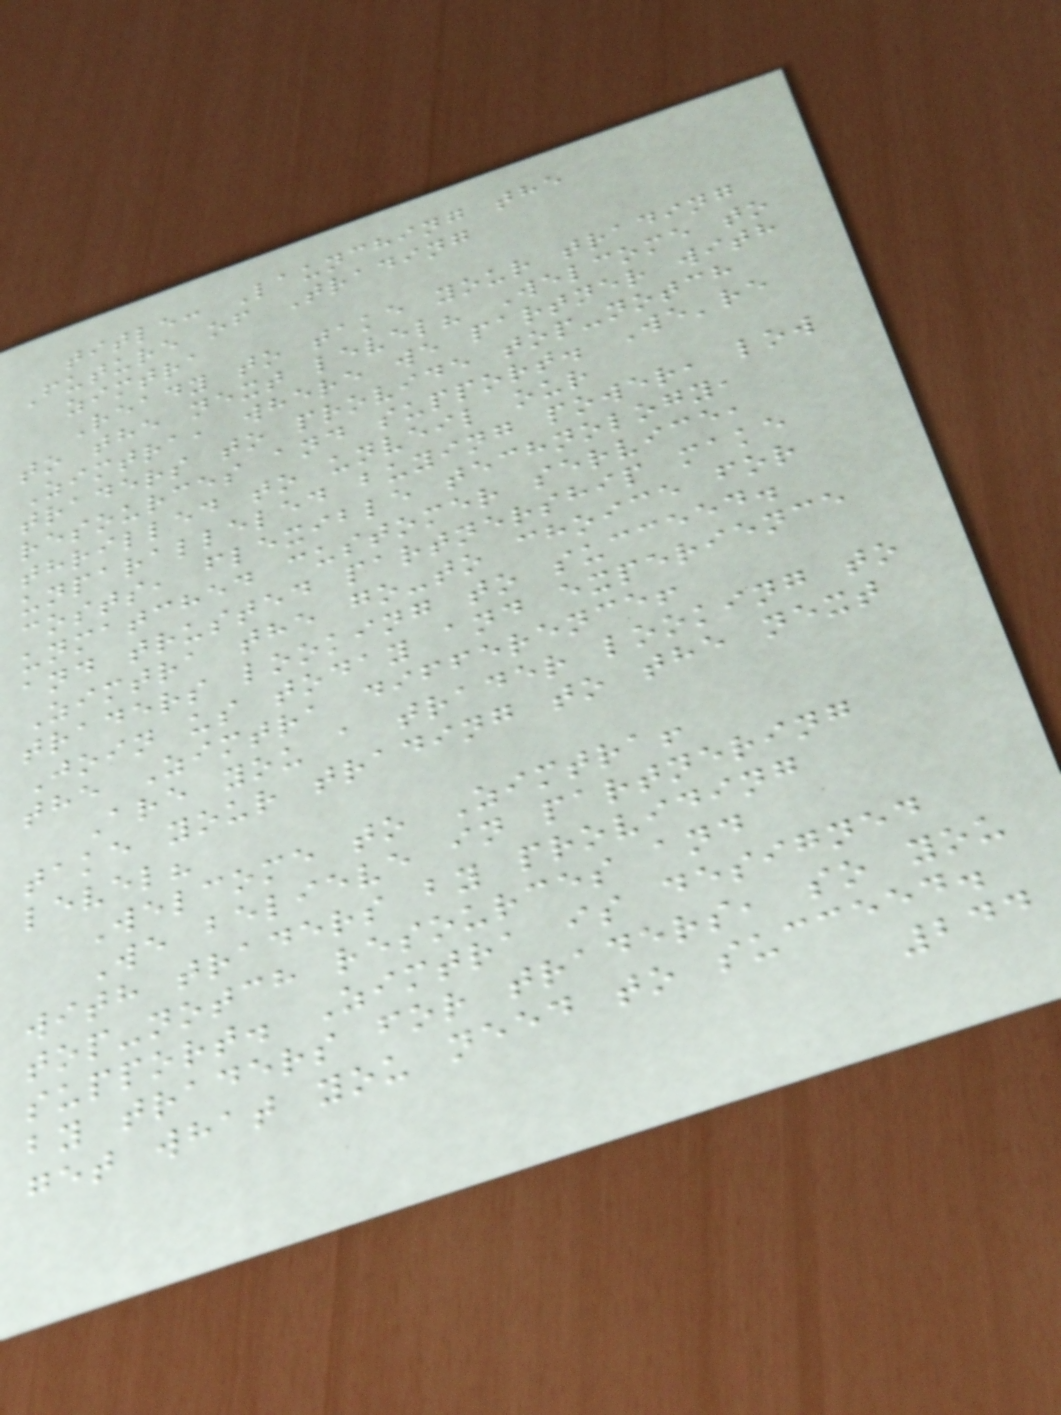title: Launching the
Future of Trading
zimtra
Ready to take your trading
to the next level? Welcome to
Zimtra, where we partner with
traders to provide top-notch
resources and support. We're
thrilled to unveil our
unparalleled buying power, low
costs, flexible technology,
unmatched customer service,
and trusted partnership make
Zimtra the go-to choice for
traders looking to succeed.
Join us today and experience
the Zimtra difference!
Are you a trader looking to
take your trading to the next
level?
Welcome to Zimtra!
We believe in partnering
with traders by providing
top-notch resources and
support. Zimtra is designed
by traders for traders, so you
get what you need to succeed.
244
